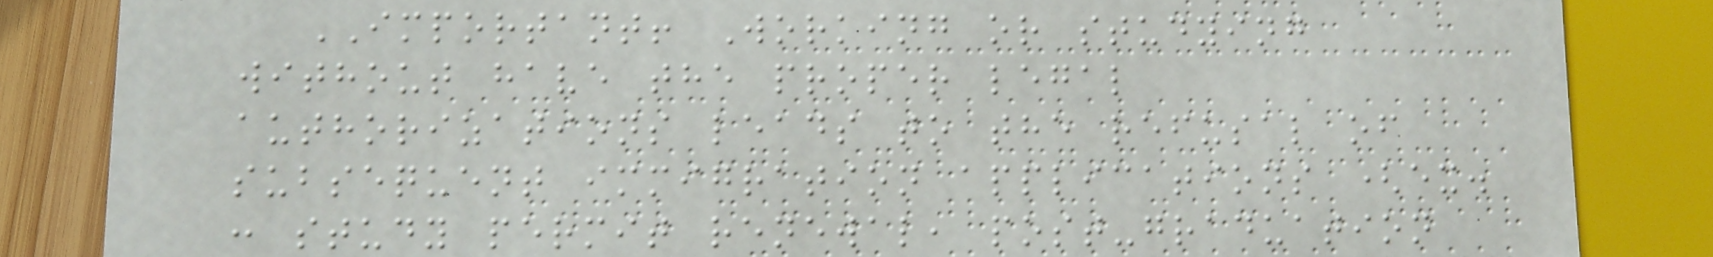IMPORTANT! Working or studying
without have the proper legal
authorizations leads to the refusal of
subsequent immigration applications (ex.
: study permit renewal, post-graduation
